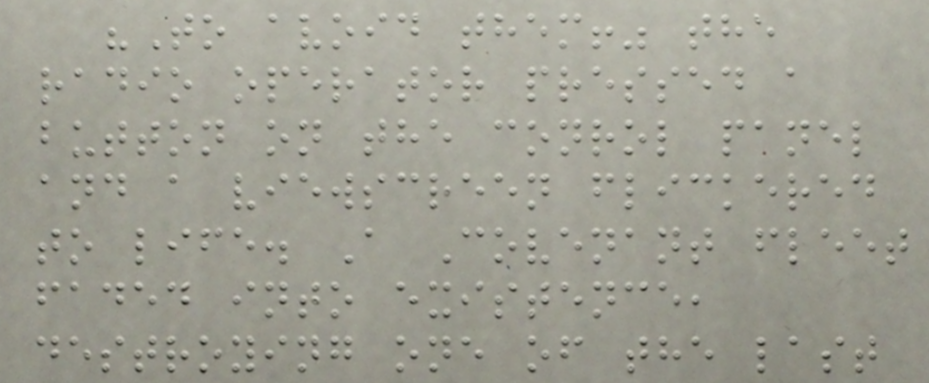"To avoid them!" the
radio operator pressed a
button on the conrol panel
and a viewscreen flickered
to life. A Covenant fleet
faded into existence,
destroying one of the last
